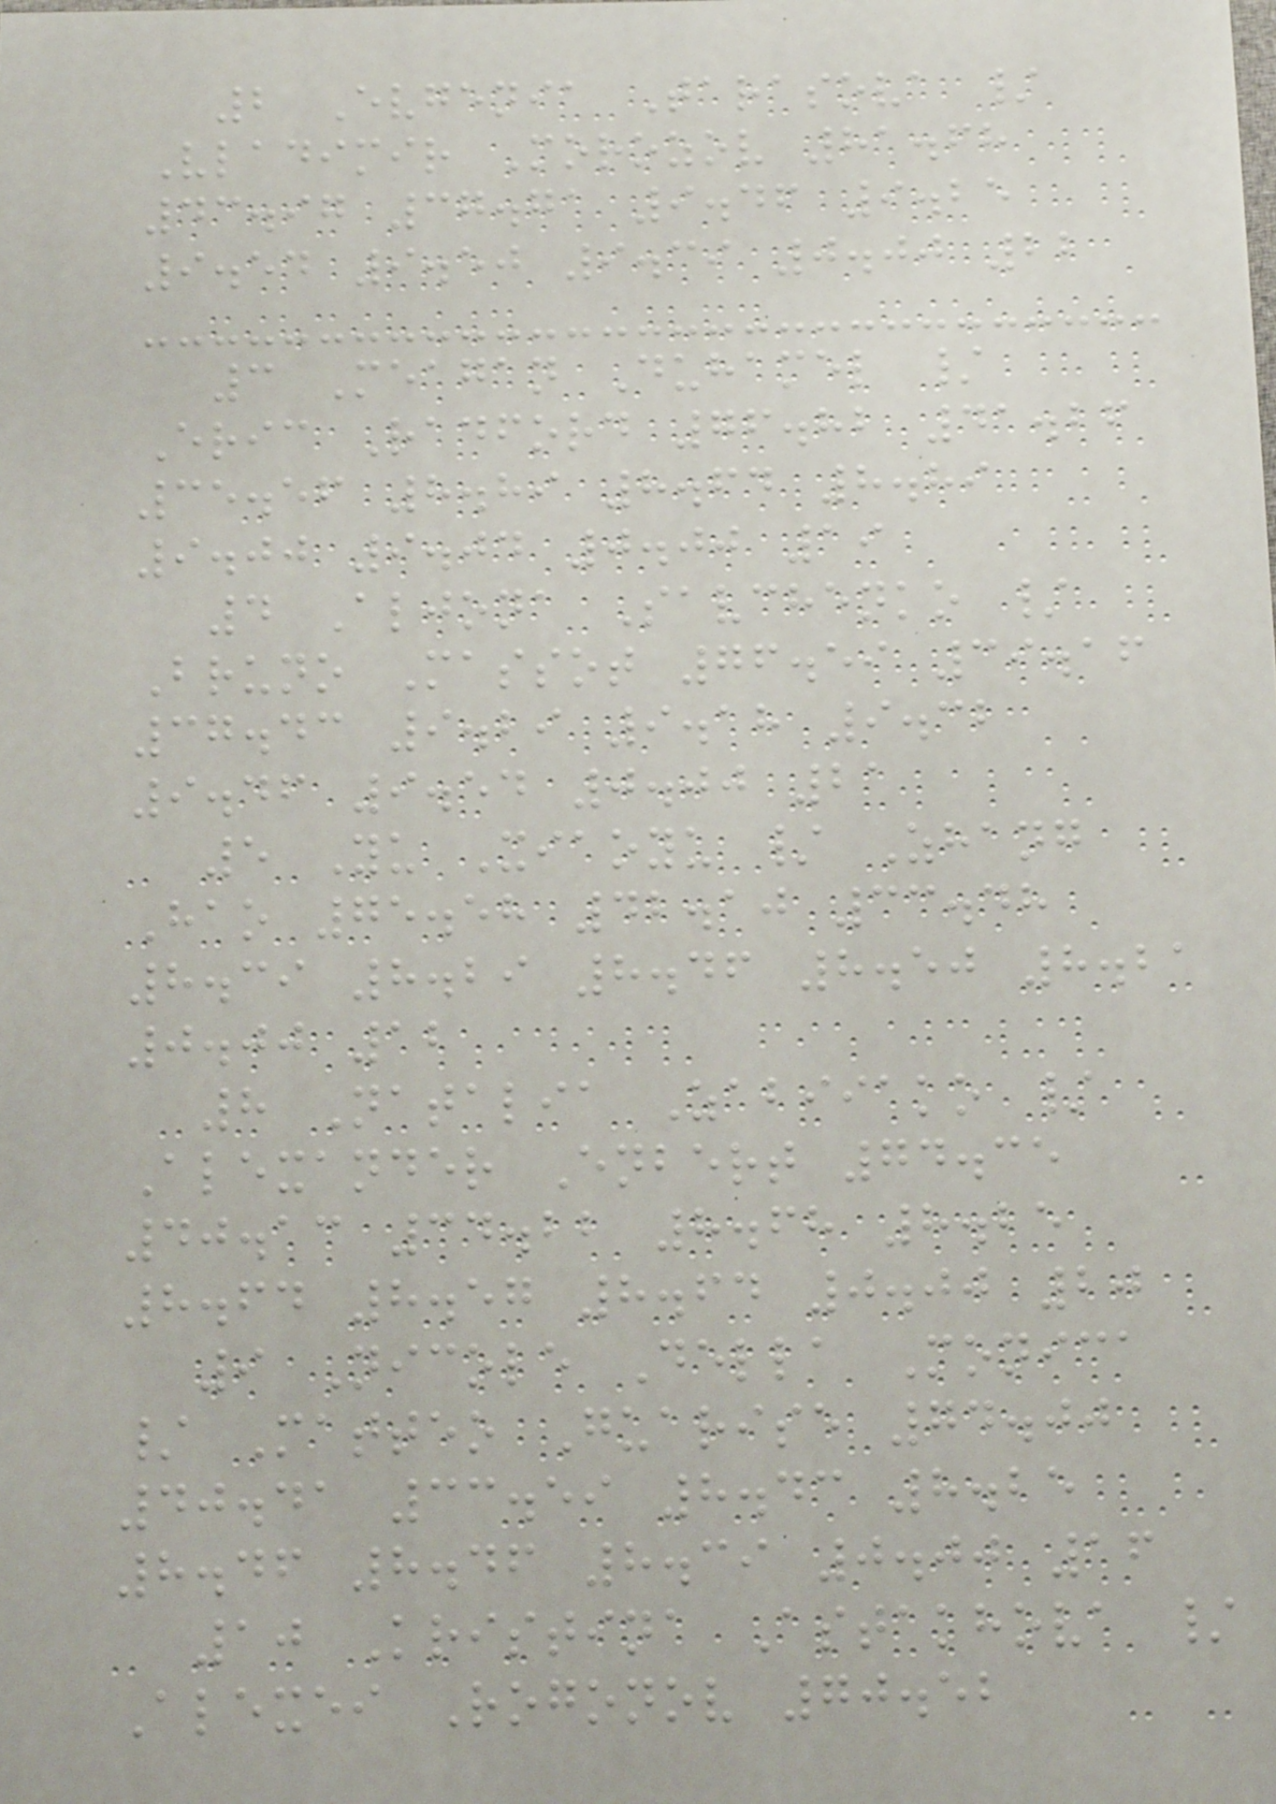2 Evgenia Tarasova /
Vladimir Morozov 81.68
43.97 37.71 9.46 9.25
9.54 9.50 9.39 0.00 22
3 Meagan Duhamel /
Eric Radford 76.82 41.26
35.56 8.89 8.64 8.89
9.00 9.04 0.00 19
4 Aljona Savchenko /
Bruno Massot 76.59 39.16
37.43 9.29 9.18 9.32
9.46 9.54 0.00 21
5 Yu Xiaoyu / Zhang
Hao 75.58 42.10 33.48
8.39 8.29 8.46 8.50 8.21
0.00 12
8 Natalia Zabiiako /
Alexander Enbert 74.35
40.13 34.22 8.68 8.25
8.64 8.57 8.64 0.00 20
9 Nicole Della Monica
/ Matteo Guarise 74.00
40.41 33.59 8.43 8.25
8.46 8.46 8.39 0.00 16
10 Kristina Astakhova /
Alexei Rogonov 70.52
